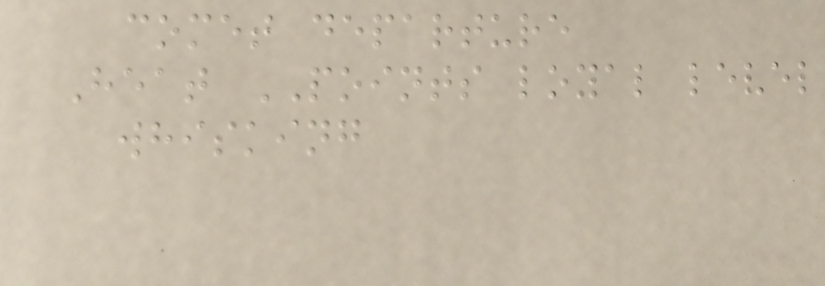comet departure
Heat POINTS loyal level
whisking
